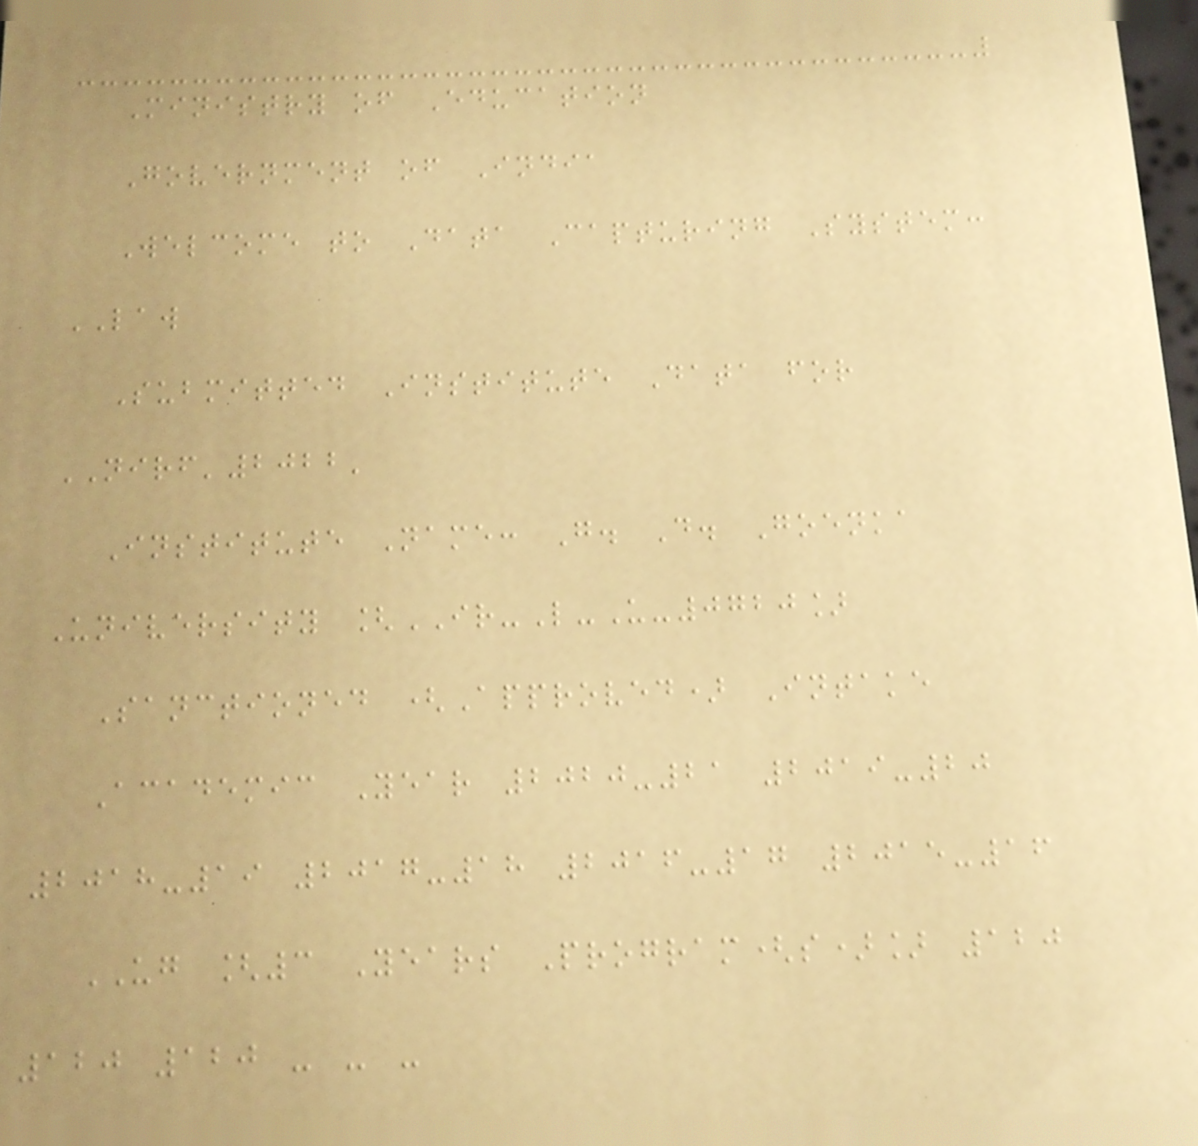Ministry of Education
Government of India
Welcome to Data Capturing System:
LAW
Submitted Institute Data for
NIRF'2022'
Institute Name: G. D. Goenka
University [IR-L-U-0720]
Sanctioned (Approved) Intake
Academic Year 2020-21 2019-20
2018-19 2017-18 2016-17 2015-16
UG [3 Years Program(s)] 120
120 120 - - -
